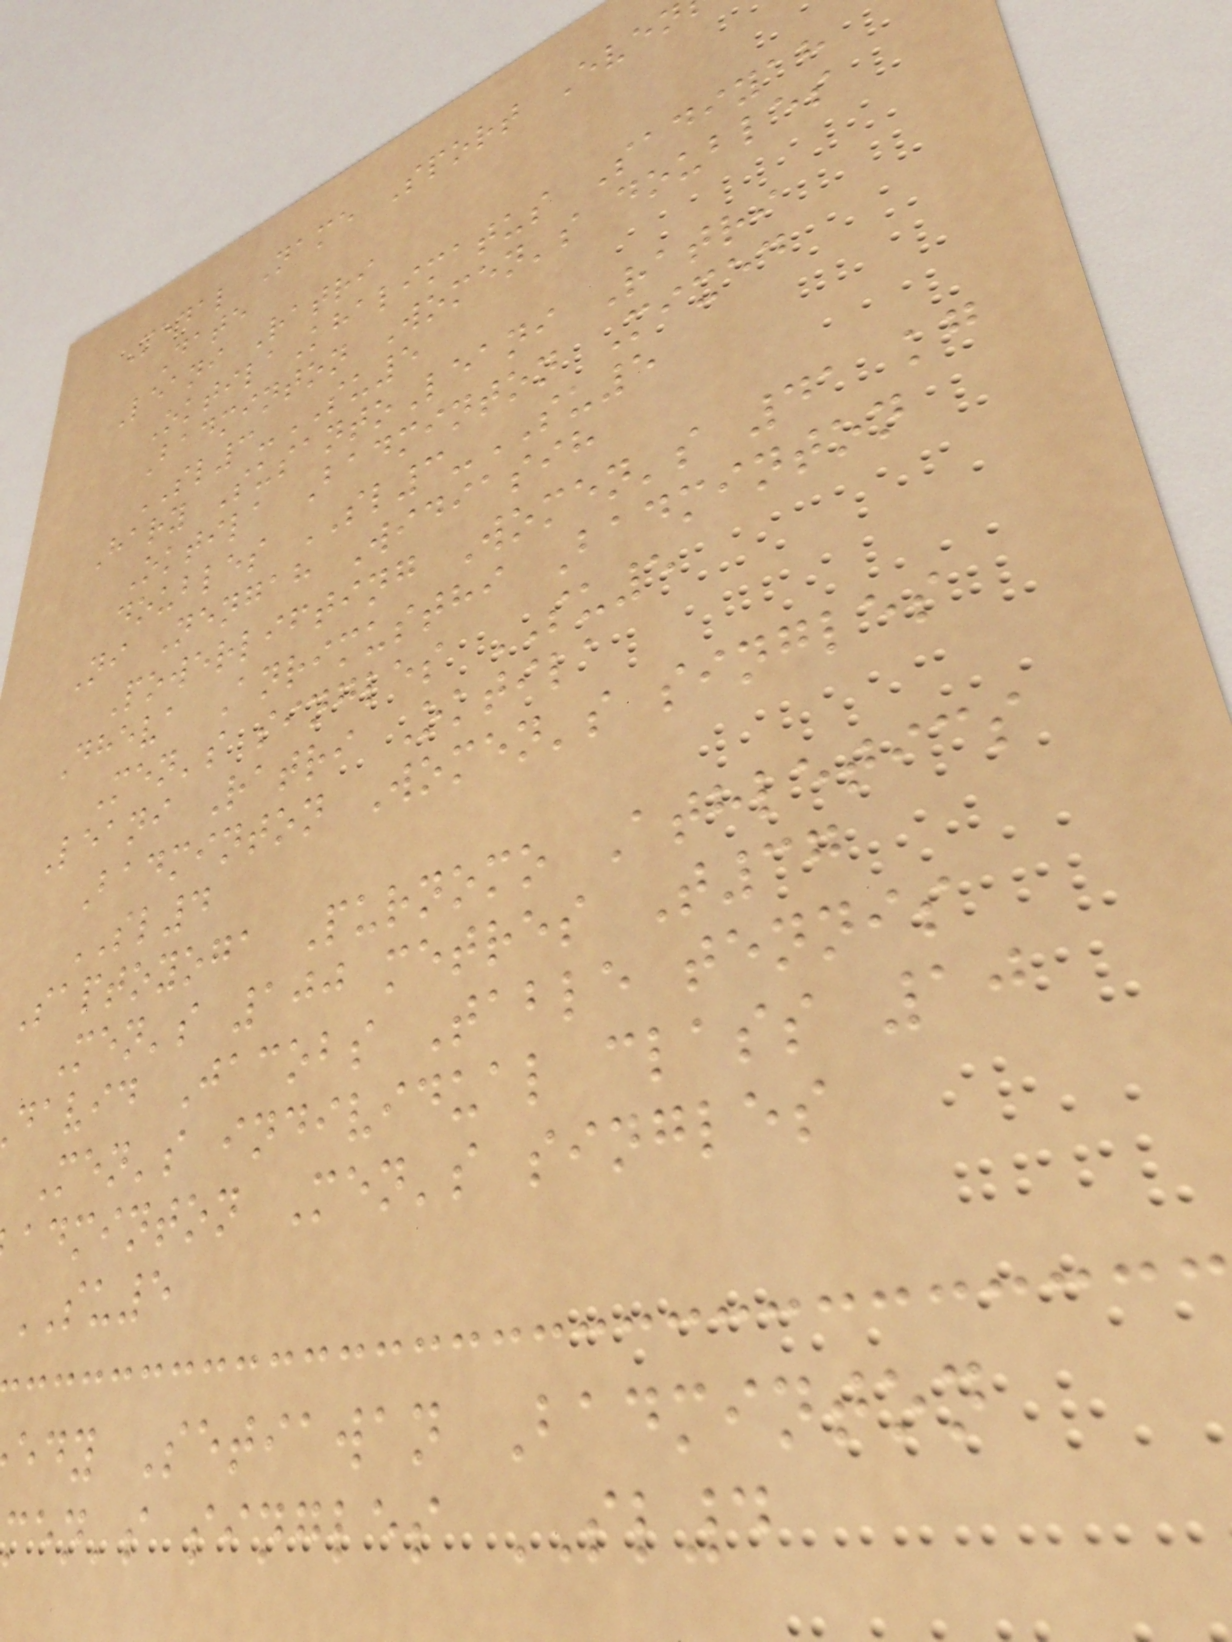Medal Name Sport Even
Date
Leani Ratri
OktilaKhalimatus Sadiyah
Badminton Women's doubles
SL3-SU5
Hary SusantoLeani Ratri
Oktila Badminton Mixed
doubles SL3-SU5
Ni Nengah Widiasih
Powerlifting Women's 41 kg
Dheva Anrimusthi Badminton
Men's singles SU5
Leani Ratri Oktila
Badminton Women's singles
SL4
Saptoyoga Purnomo Athletics
Men's 100 metres T37
david Jacobs Table tennis
Men's individual class 10
adminton Men's singles
SU5
edy Setiawan Badminton
men's singles SL4
